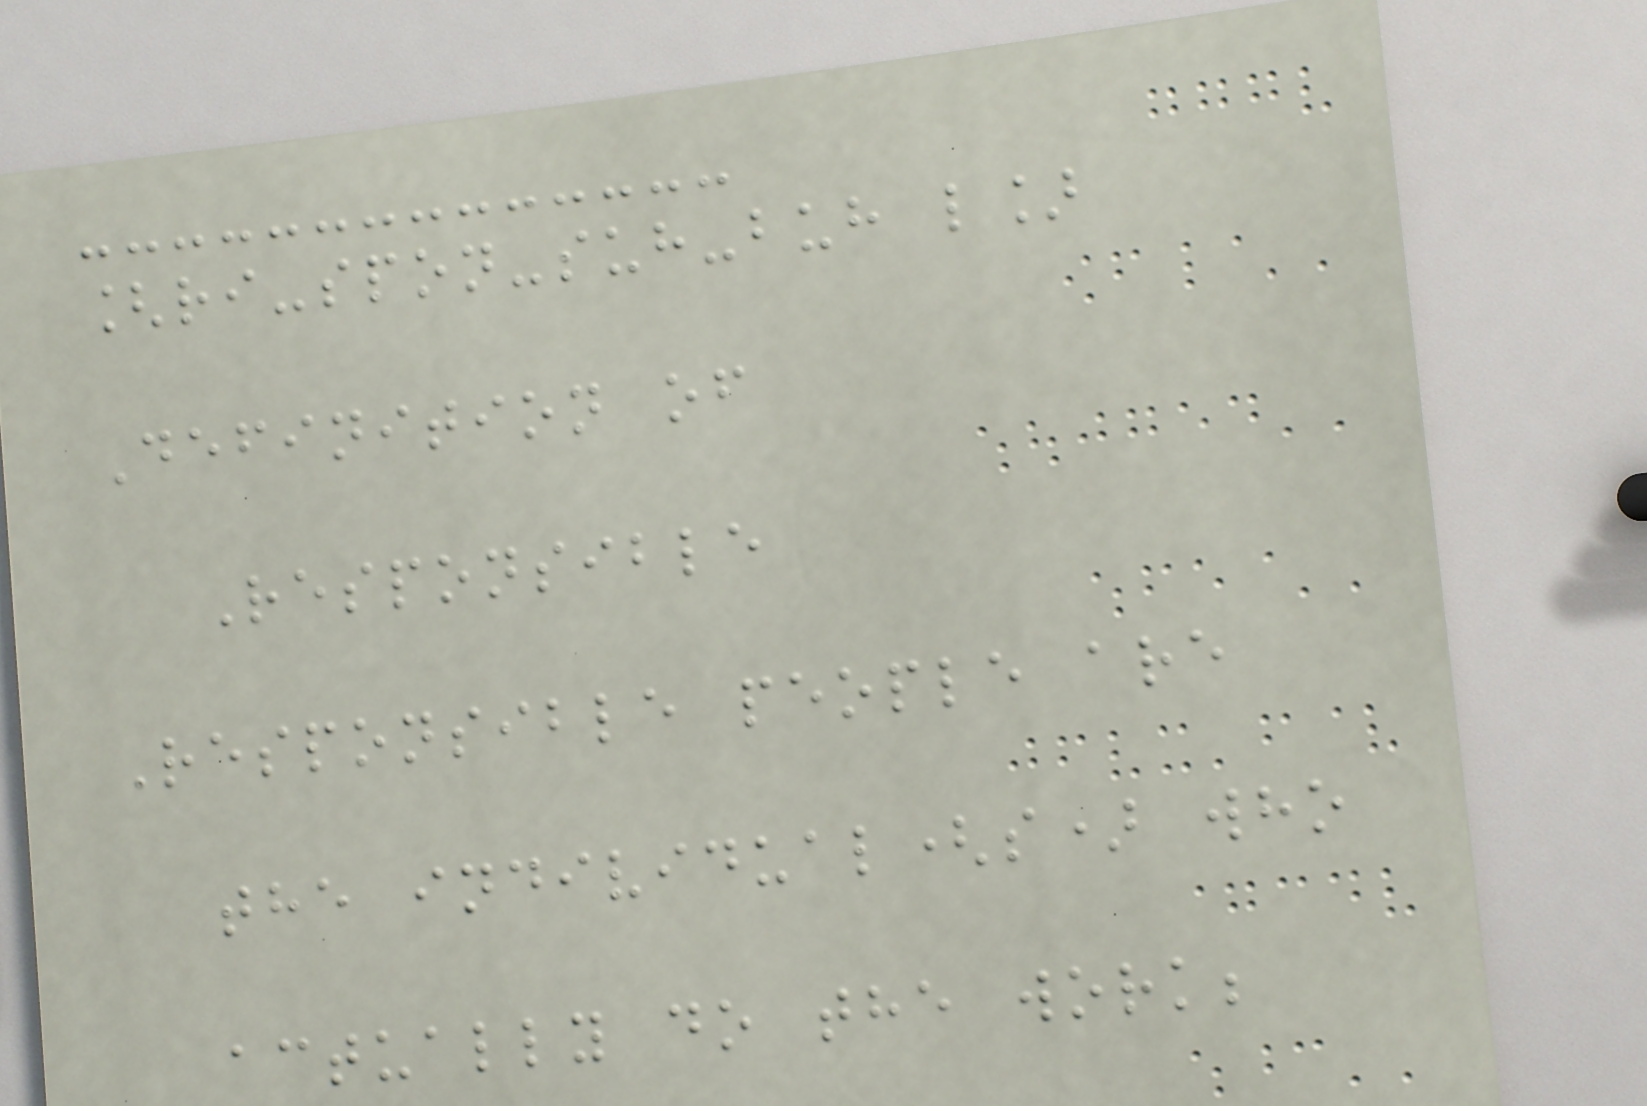[ri-spon-suh-buh l]
Definition of
Responsible
Responsible people are
the individual(s) who
actually do the work;
